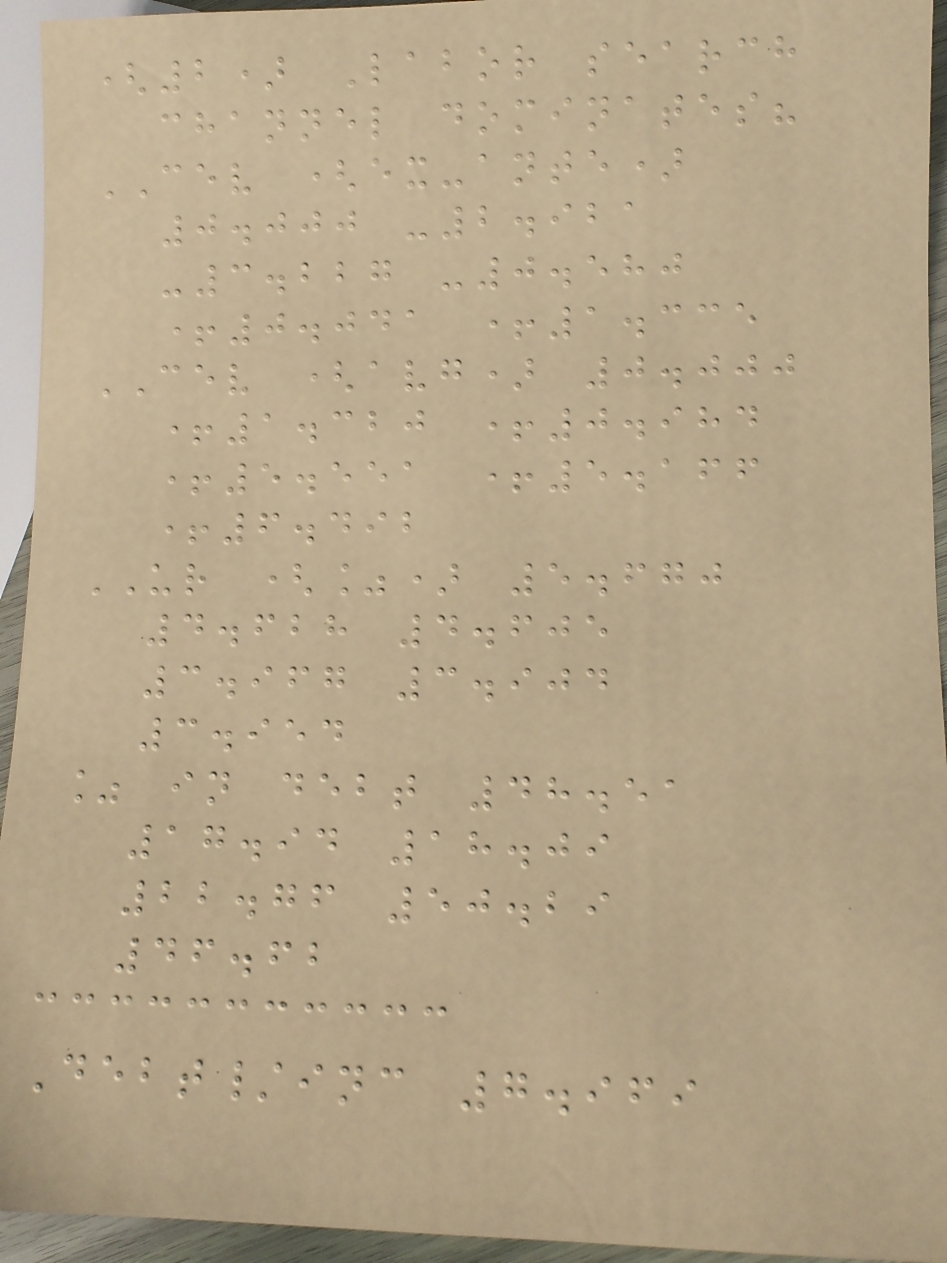(2) Labor search
channel dominates?
CEV (ex-ante)
0.000 -2.921
-3.227 -0.580
+0.041 +1.335
CEV (avg) 0.000
+1.320 +0.984
+5.551 +5.166
+6.492
UR (%) 5.670
4.628 4.605
3.967 3.904
3.954
% in debt 48.51
17.94 18.09
22.76 50.29
46.62
Debt/inc 7.969
